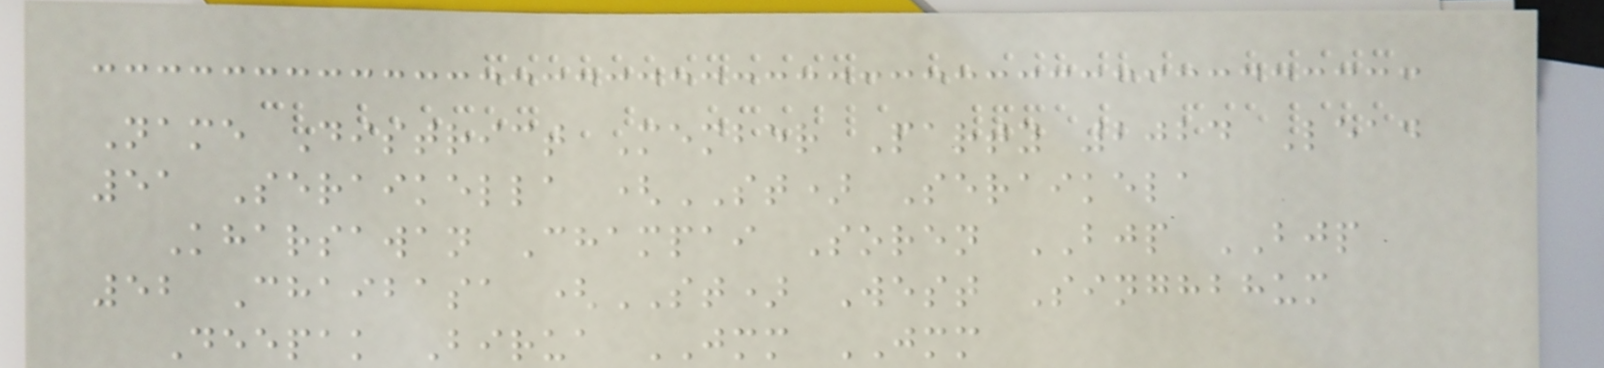Name District Member Party 2024 Lead
51 Seraikella (ST) Seraikela
Kharsawan Champai Soren BJP BJP
52 Chaibasa (ST) West Singhbhum
Deepak Birua JMM JMM
